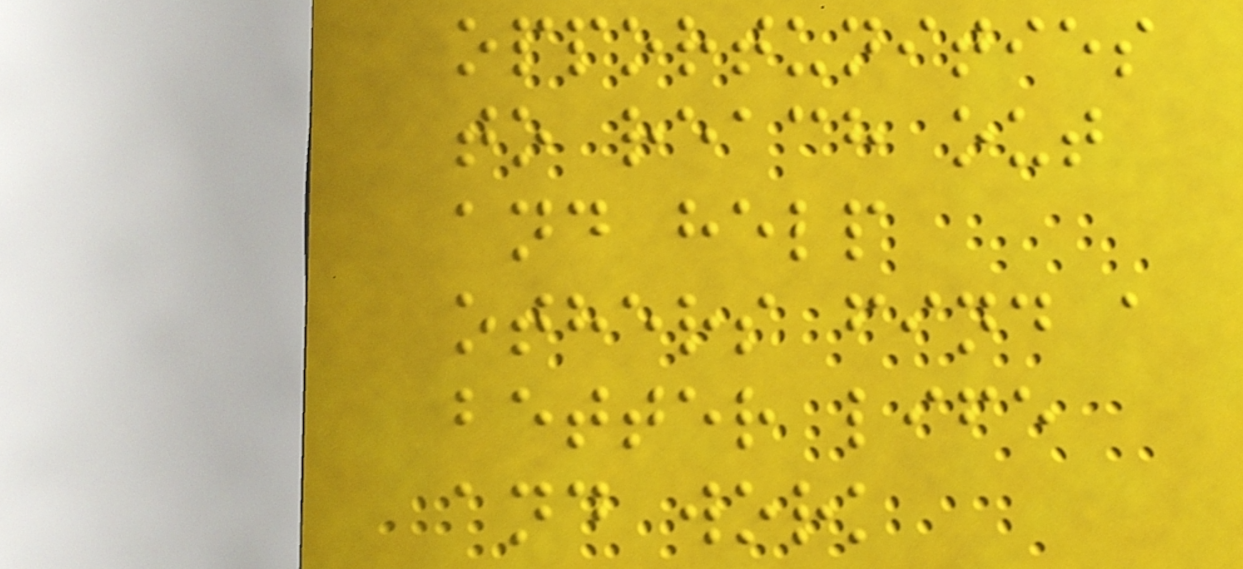opportunities
to reach out
and help
others find a
better life
and work
